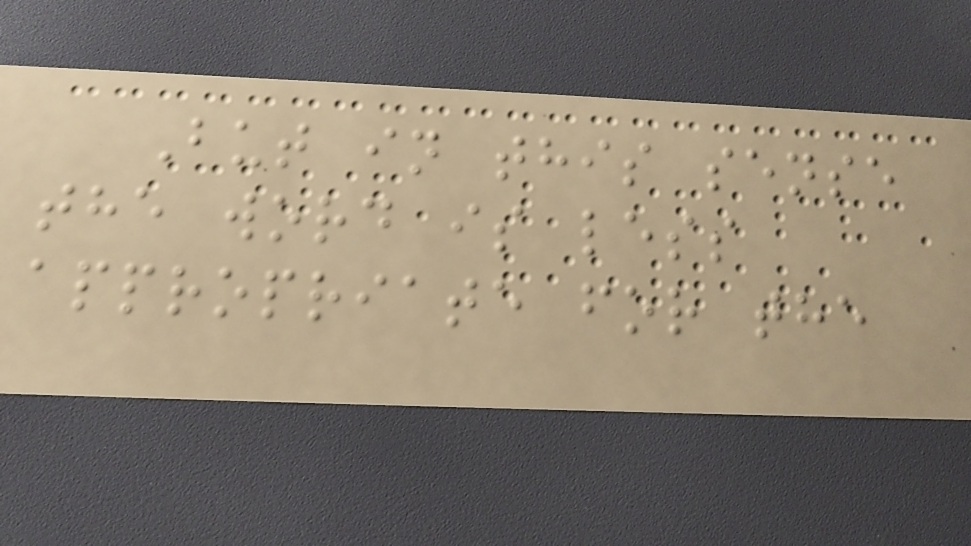But in this sense
the word is less
appropriate for the
